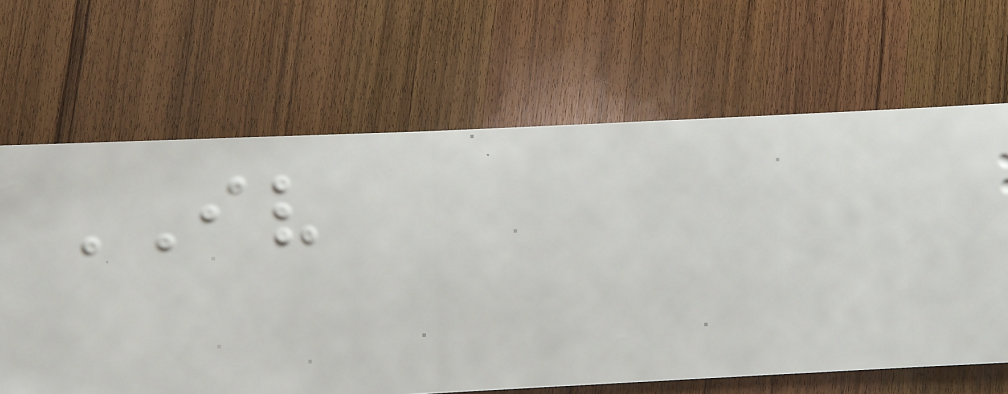IV
